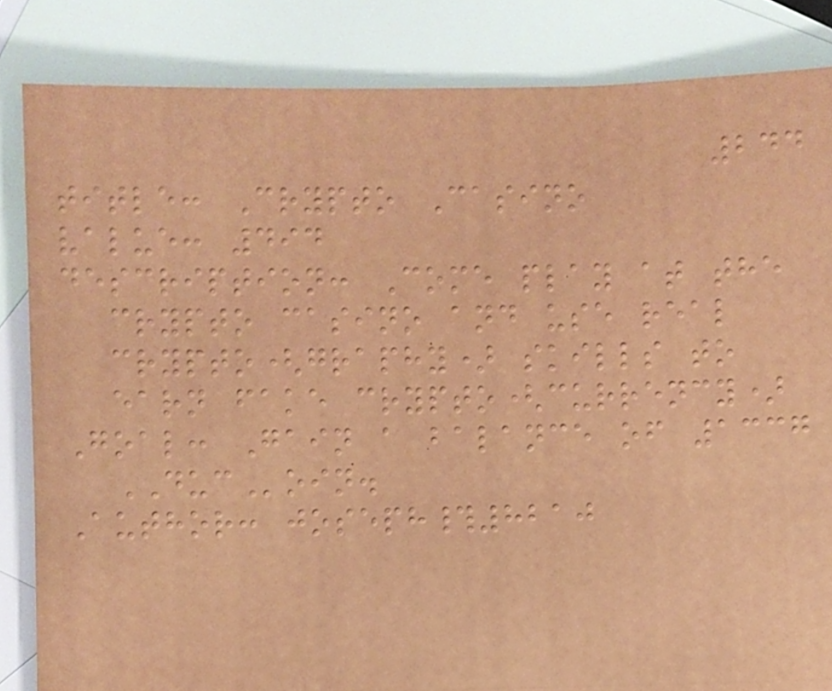244
title: Crypto Casino
value: 494
description: Come play at the
crypto casino and use real
crypto(graphy) skills to
earn fake crypto(currency)
Goal: Gain a balance of 1337
DUCoin.
Author: joseph#8210
